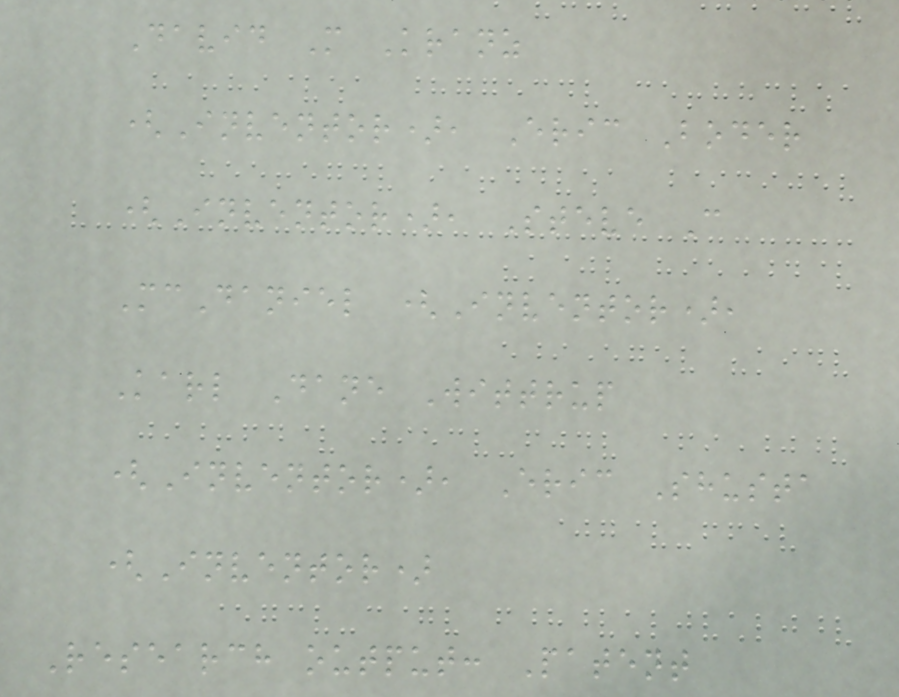David M Kranz
(Inventor), Eric Boder
(Inventor), Steve C
McDaniel (Inventor),
Karl Dane Wittrup
(Inventor), Eric Shusta
(Inventor)
Research output: Patent
